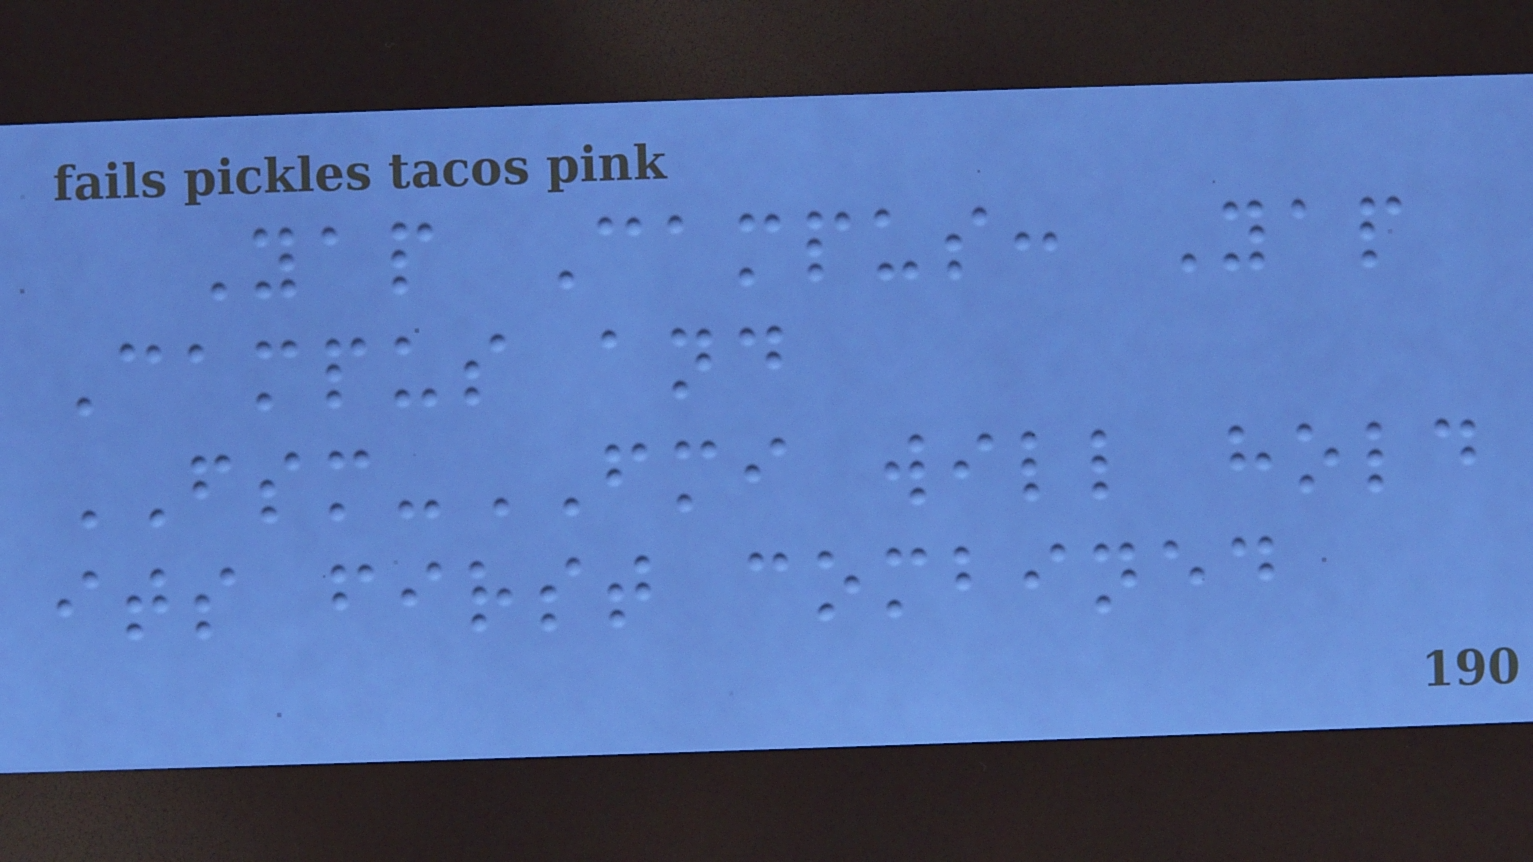Yap Campus: Yap
Campus and
FSM-FMI will hold
its first combined
